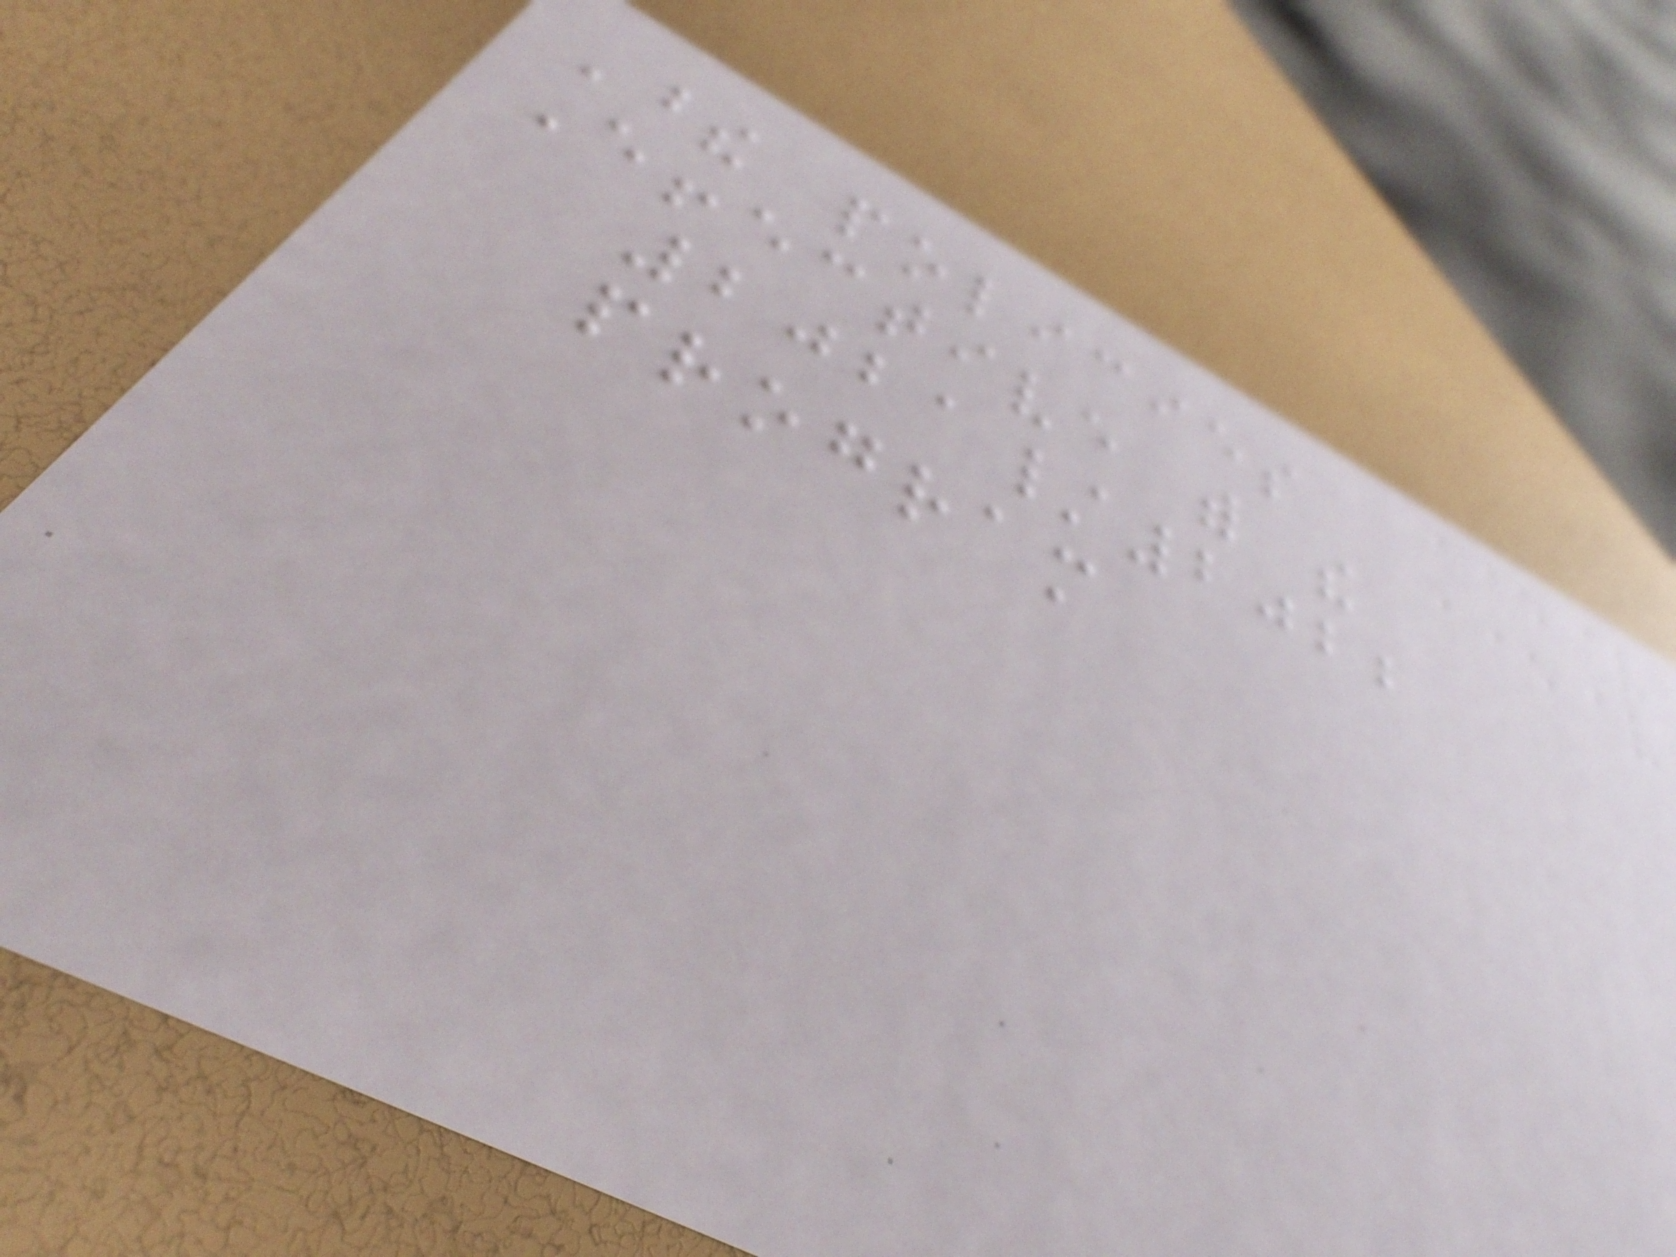These policies
Effective with the
2021/2022
program
